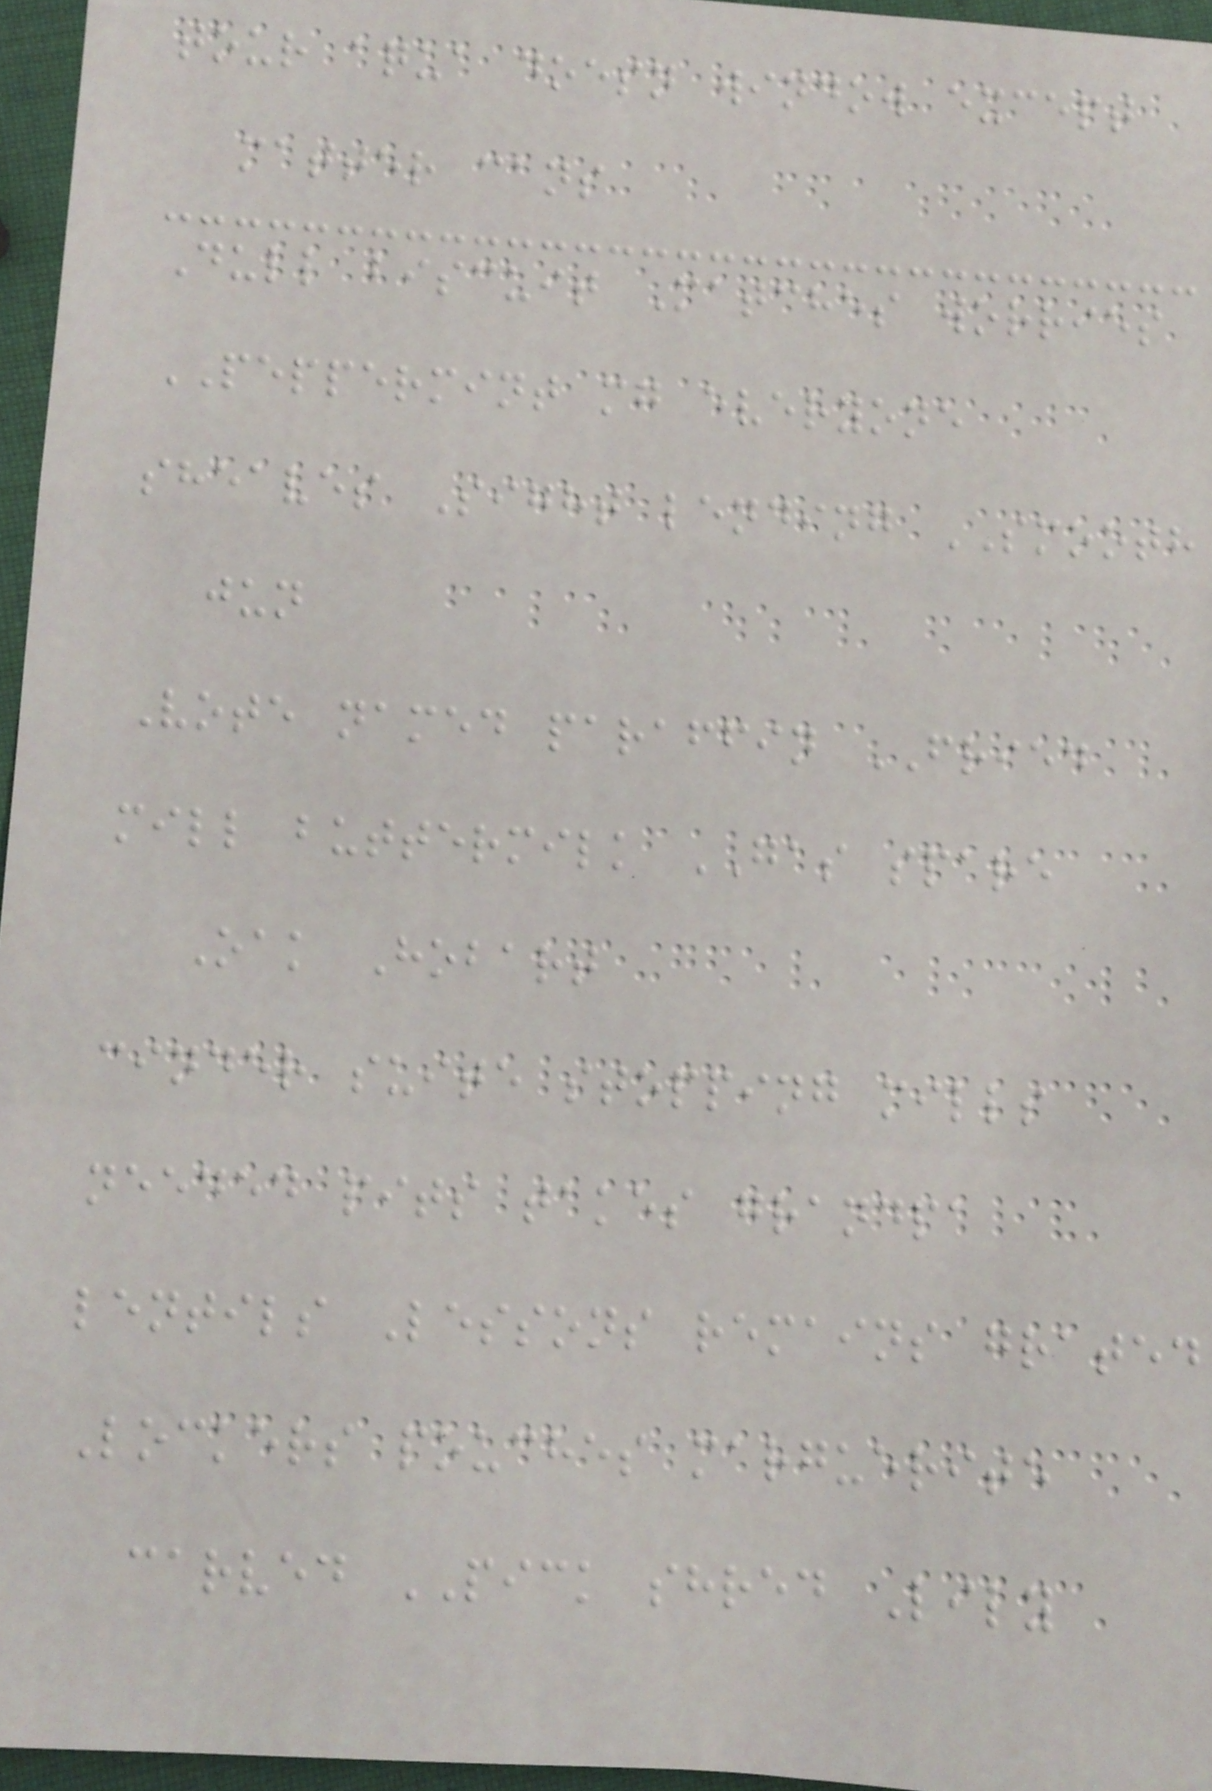tour aqua doesn window except
matter cans
Dull biscuit Matches worries
PEPPERMINT mg everyone
sheaves Sight lending SMOOTH
jun
Vote named paraffin FRIED
mill buttermilk GAS spare
Oak Hobart
cinder suite stopping mills
needed pits takes grandpa
lentils Lessons remains grated
Lockers pouches marguerite
carved PICK shred Lily
